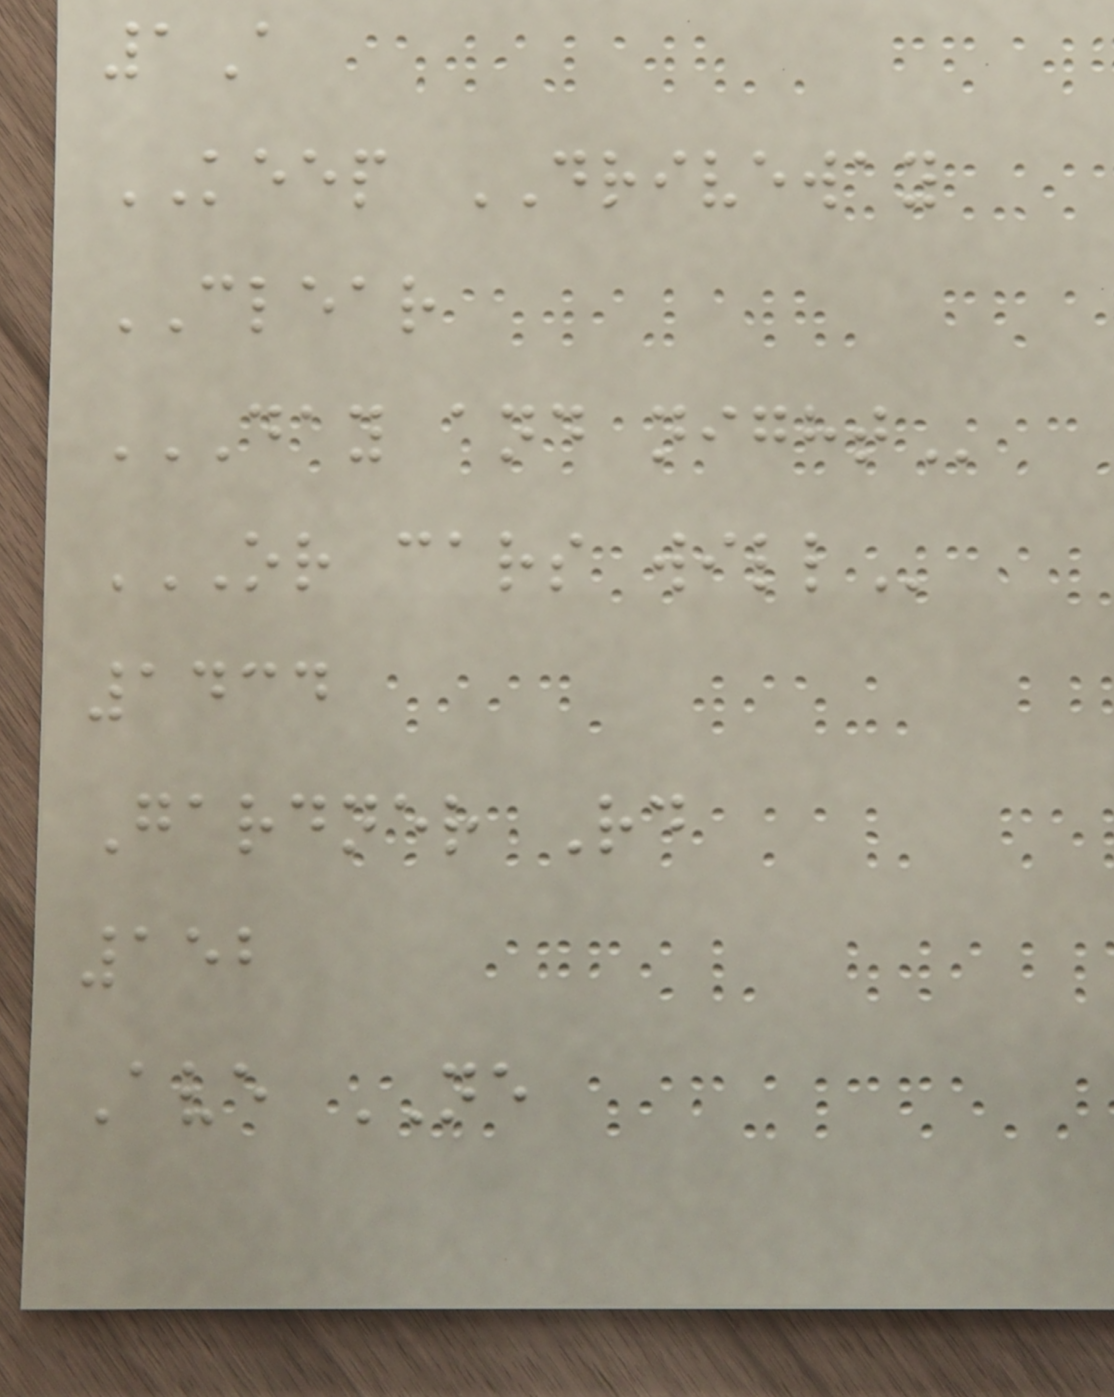1A
KEEP DRIVEWAY
CLEAR
DAY AND NIGHT
OR CARS WILL
1434
Gardner Rd
152
Ave NE
